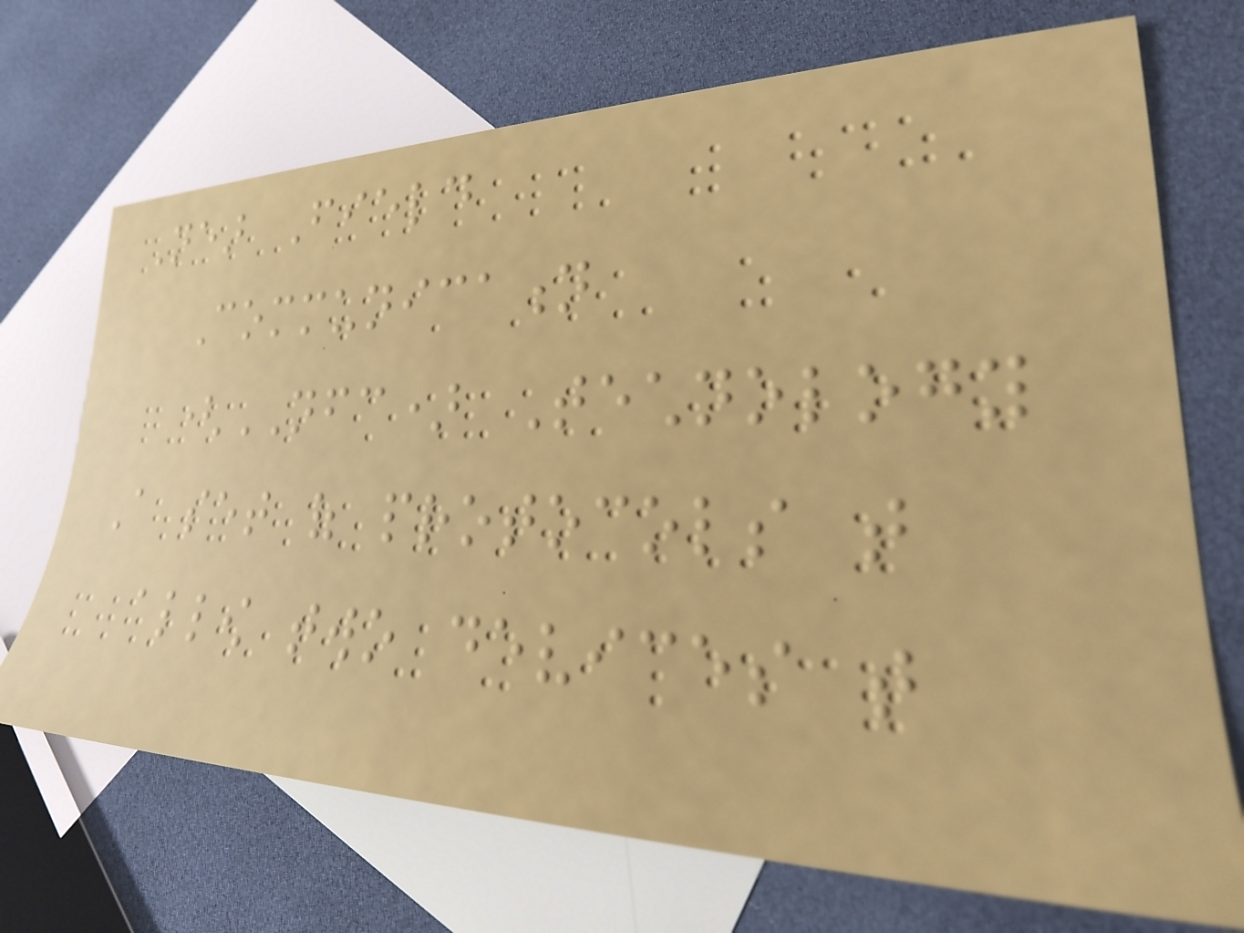Near Field
Communication
(NFC) Technology
A set of protocols that
allow two devices that
